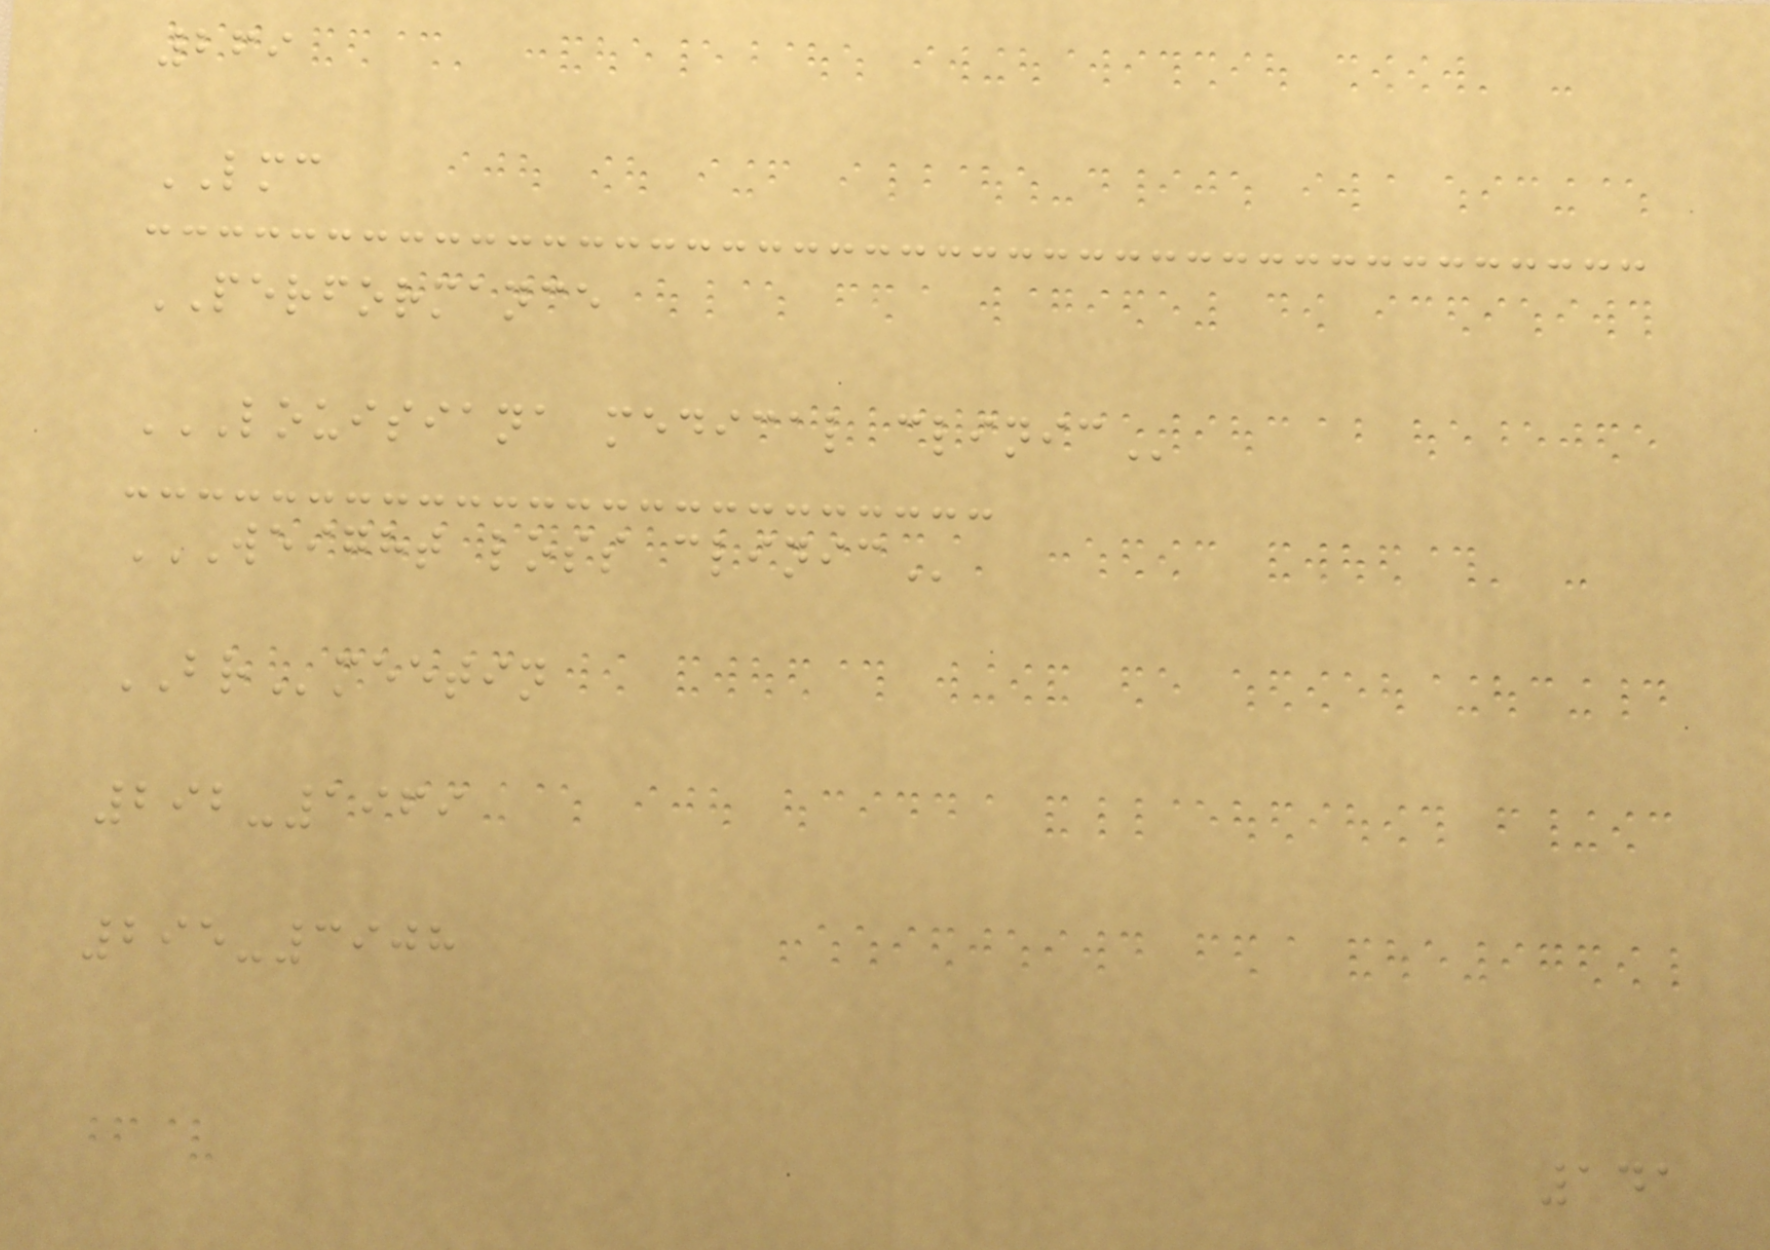269
LMC
PERFORMANCE
LOUISIANA MEDICAL CLINIC
WEIGHT LOSS CLINIC
BRmeetin
292-1969
295-3908
141
